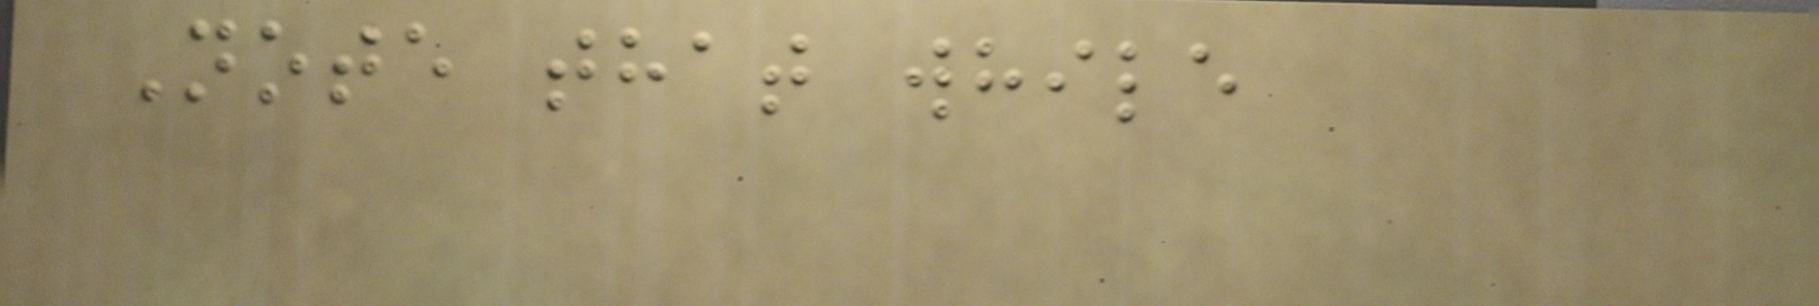Note that while
